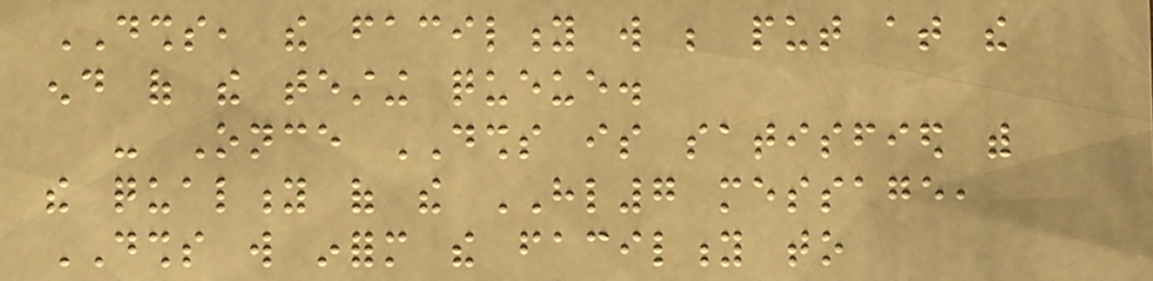DSHS, the facility will be put at the
end of the testing queue.
- Once DSHS is satisfied with
the quality of the HL7 message,
DSHS will inform the facility to
